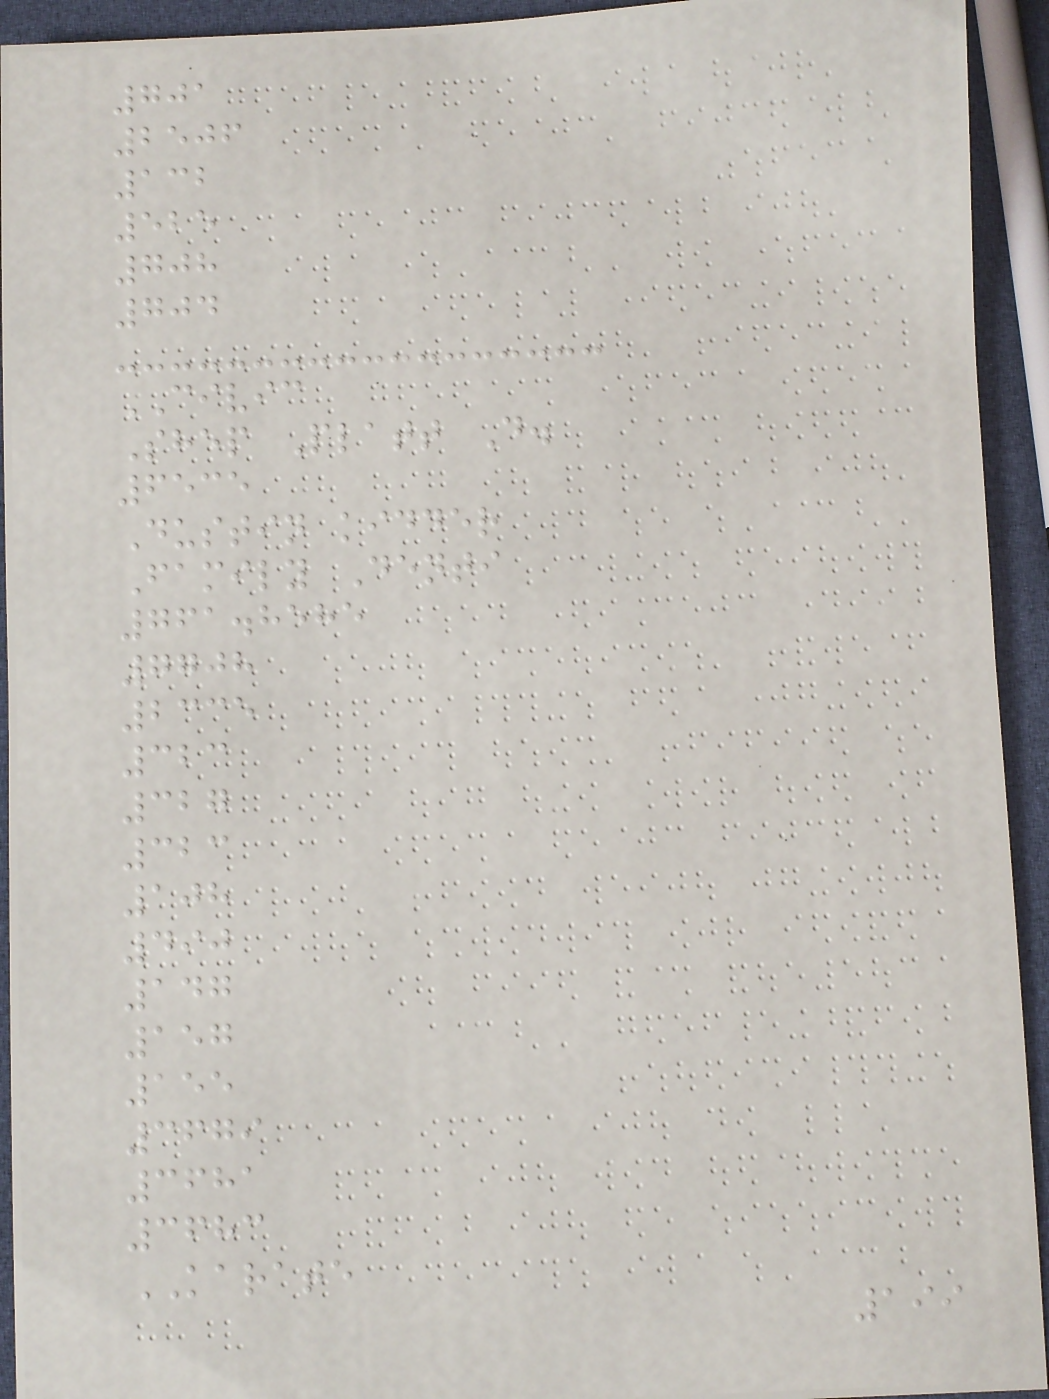701
2506
132
525
708
704
CIVIC
Shep Platt D.
6535
Dustin kidder
Family Denti
761.8585
7708
2335
323
327
323
108
490
147
157
155
3679
3681
3683
KARATE
199
